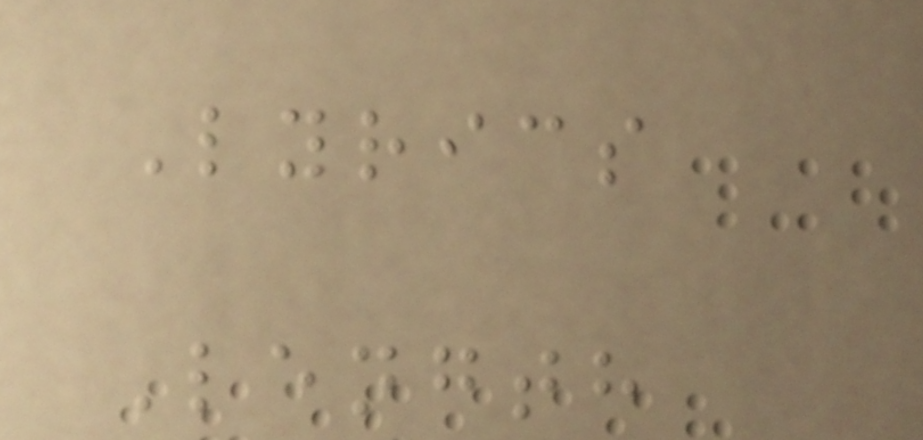Lyrics
Length
